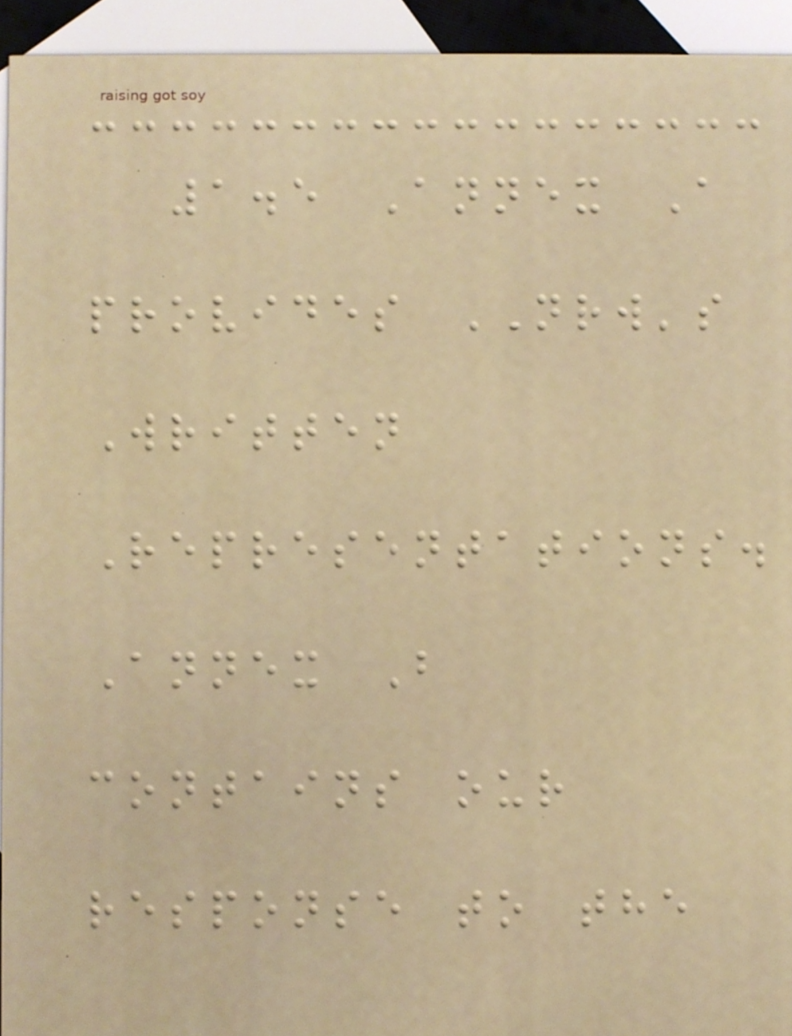1.5 Annex A
provides NRW's
Written
Representations.
Annex B
contains our
response to the
